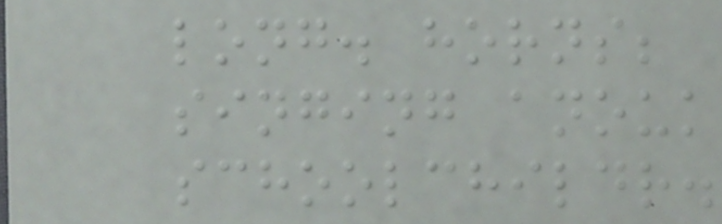long. horns;
singing anouk
schoolchildr.
